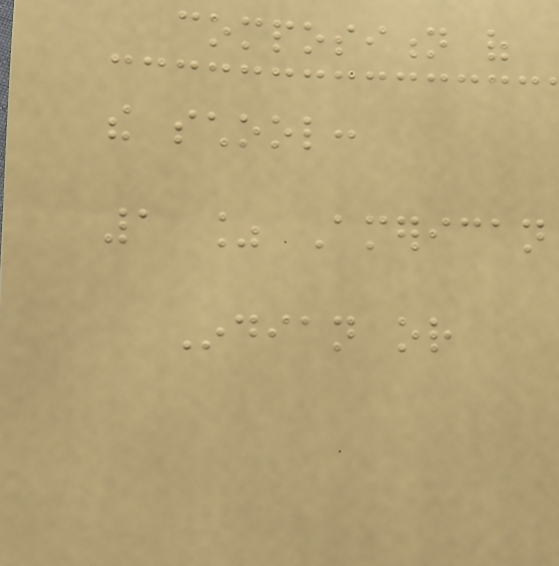composition of
the school:
1 % American
Indian or
